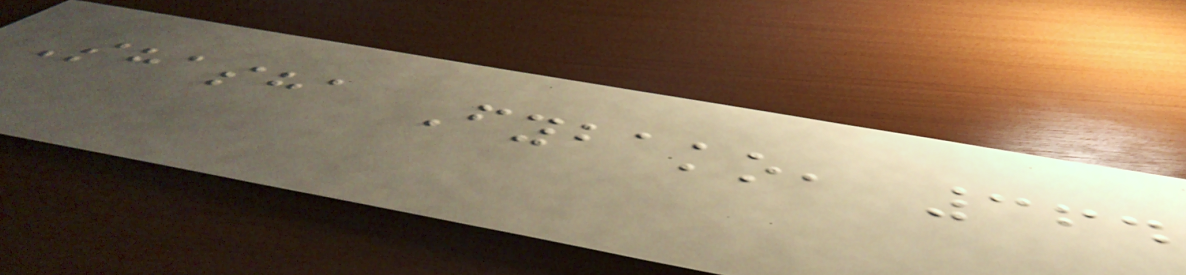Shasha Fybako, 364
